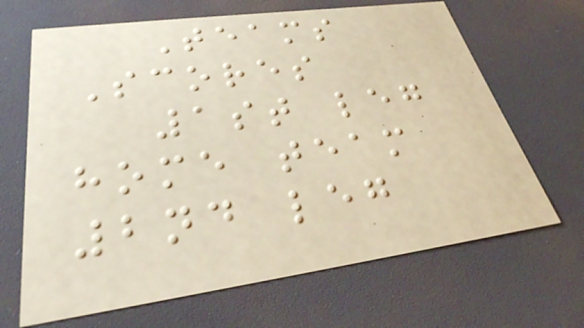Teams
Scores
1st leg
home team
2nd leg
